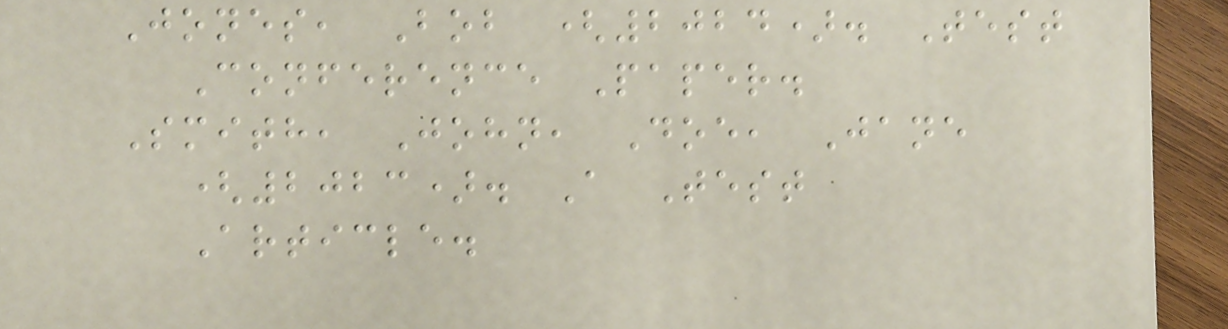Jones, Bob (2024). Test
Conference Paper.
Smith, John, Doe, Jane
(2023). A Test
Article.
